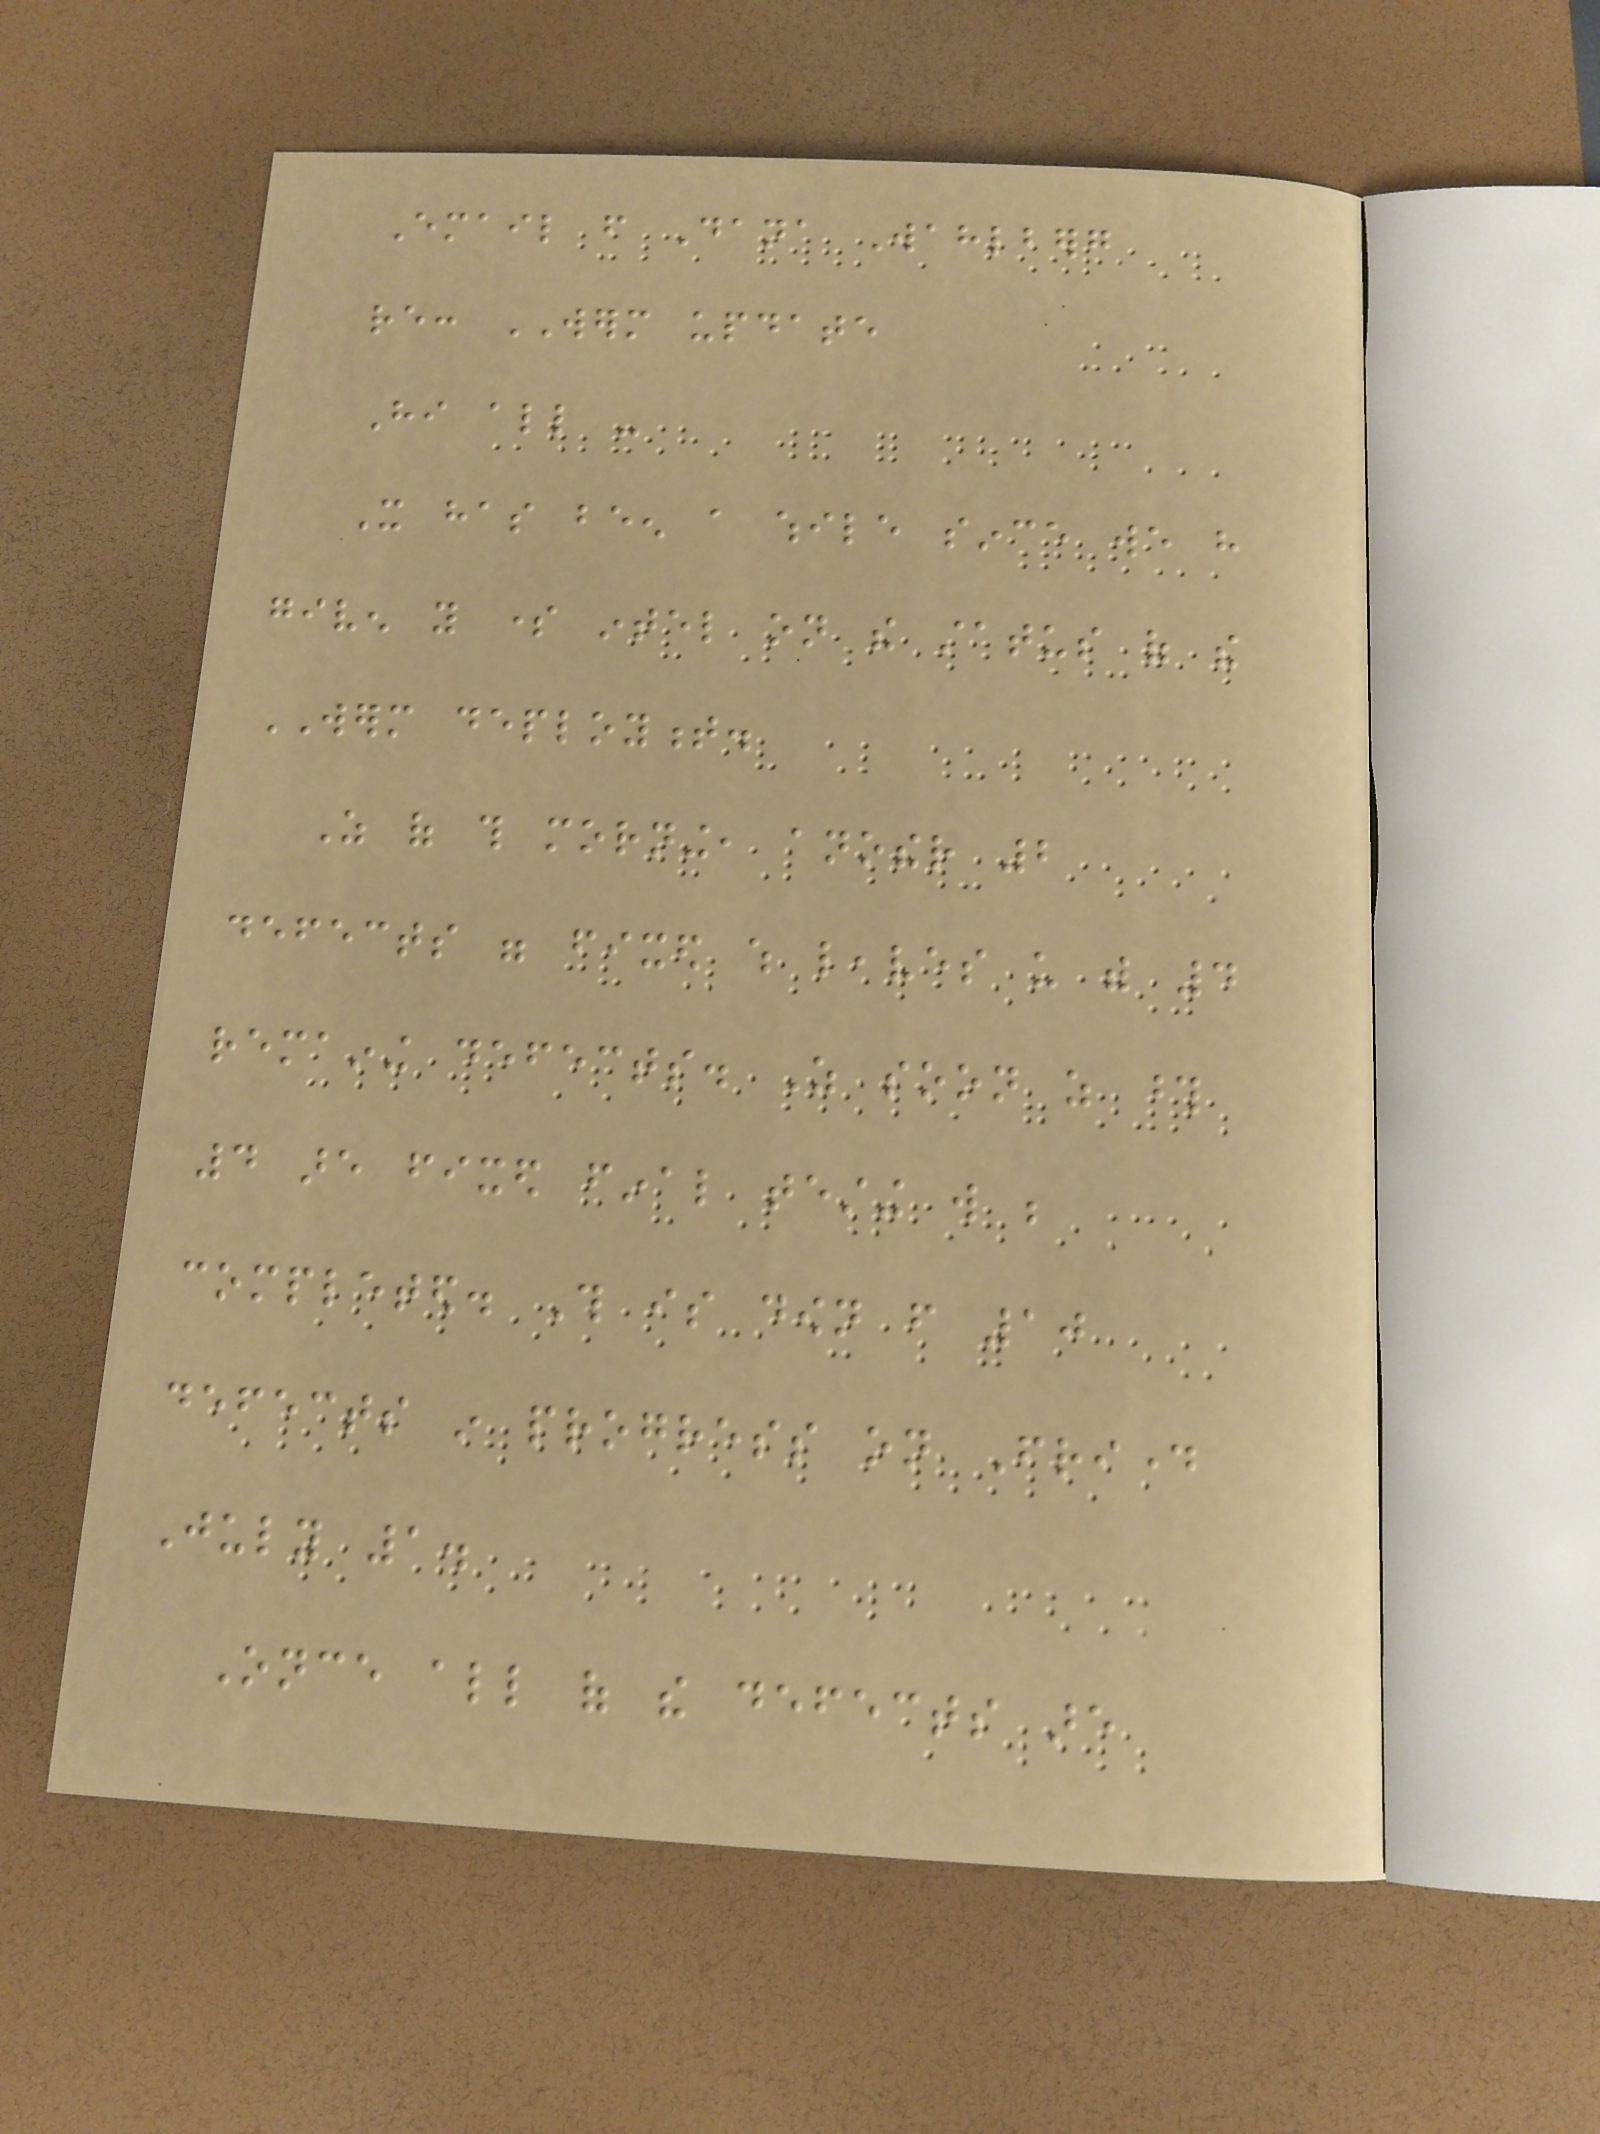Email from Dana Wahlberg
re: WERM update
Hi all -
It has been a while since we have
given you some intel on the status of the
WERM deployment.
As of this morning, another 2
defects were fixed which leaves us with 4
remaining defects. As soon as those
4 are fixed final testing will be
completed. This is down from 10
defects in progress on Friday
July 1.
Once all of the defects are
